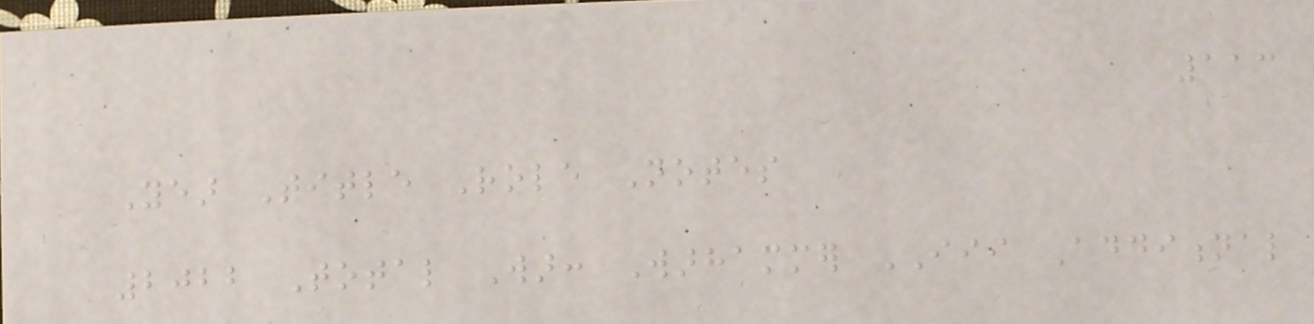113
Year Title Role Notes
2022 Total War: Warhammer III Additional
